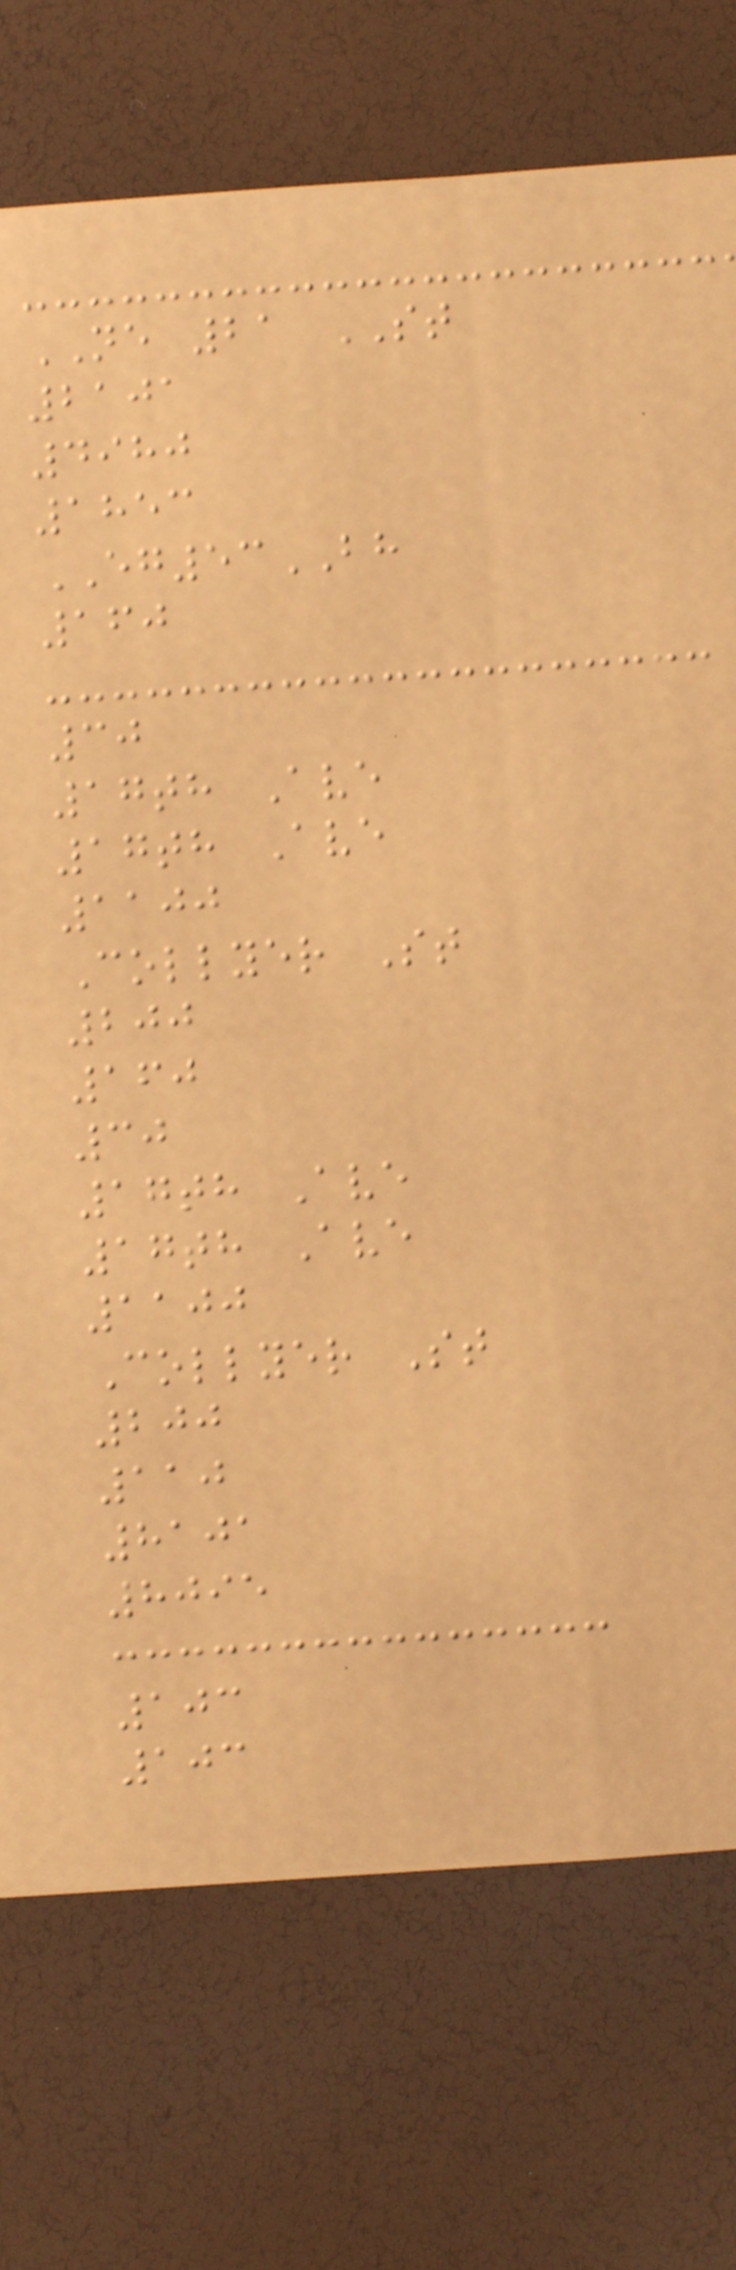NE 21 ST
2101
4980
1853
EG53BH
160
30
17th Ave
17th Ave
1100
Collyer St
200
160
30
17th Ave
17th Ave
1100
Collyer St
200
110
8101
8095
103
103
